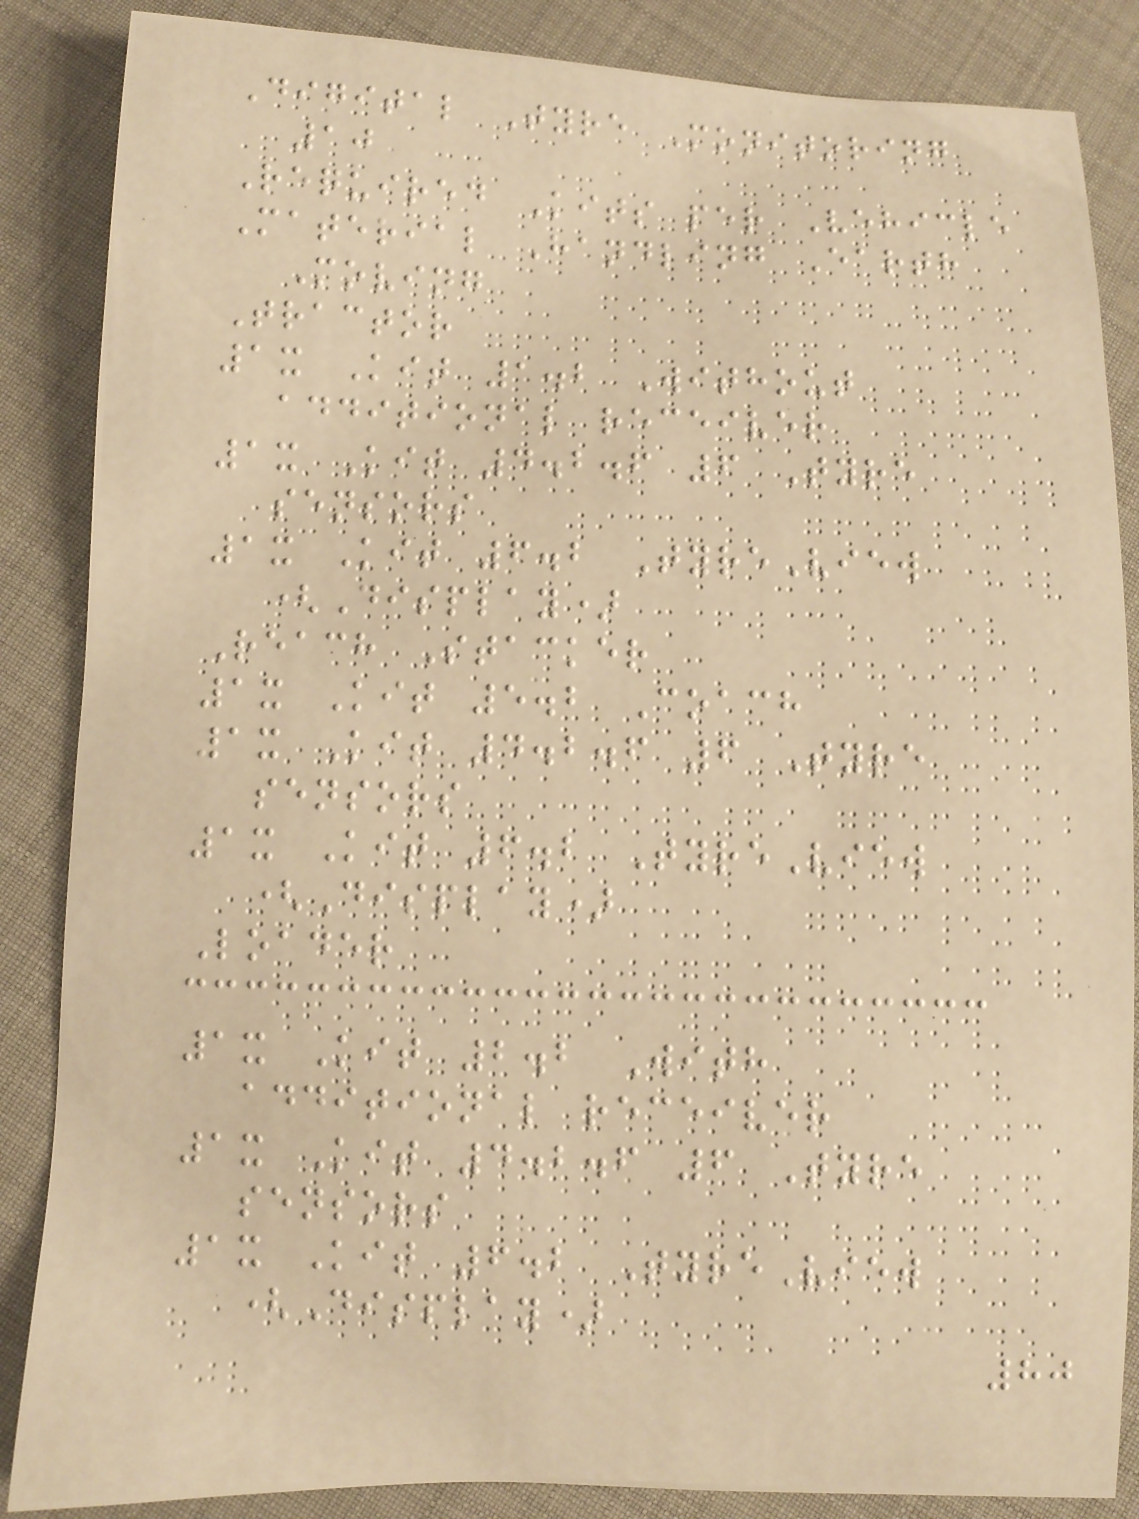Digital Tyre Monitoring
10
Required Kits per Vehicle
Material Handling Earth
Moving
Tractor
1x Kit 1.2 Without
additional receiver
1x Kit 4.2.6 6 Tyre
sensors
1x Kit 6.2 TyreView
(Display)
Reach Stacker
1x Kit 5.2 Coach
1x Kit 4.2.6 6 Tyre
sensors
1x Kit 6.2 TyreView
(Display)
Loader
1x Kit 2.2 With
additional receiver
1x Kit 4.2.6 6 Tyre
sensors
1x Kit 6.2 TyreView
(Display)
80
